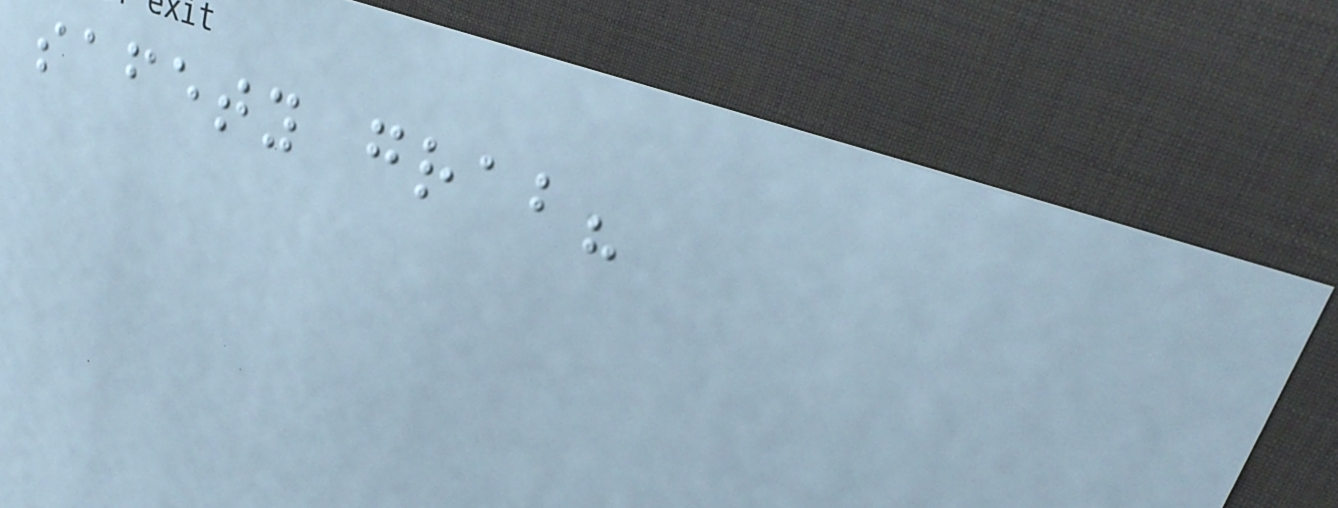safety grab?
